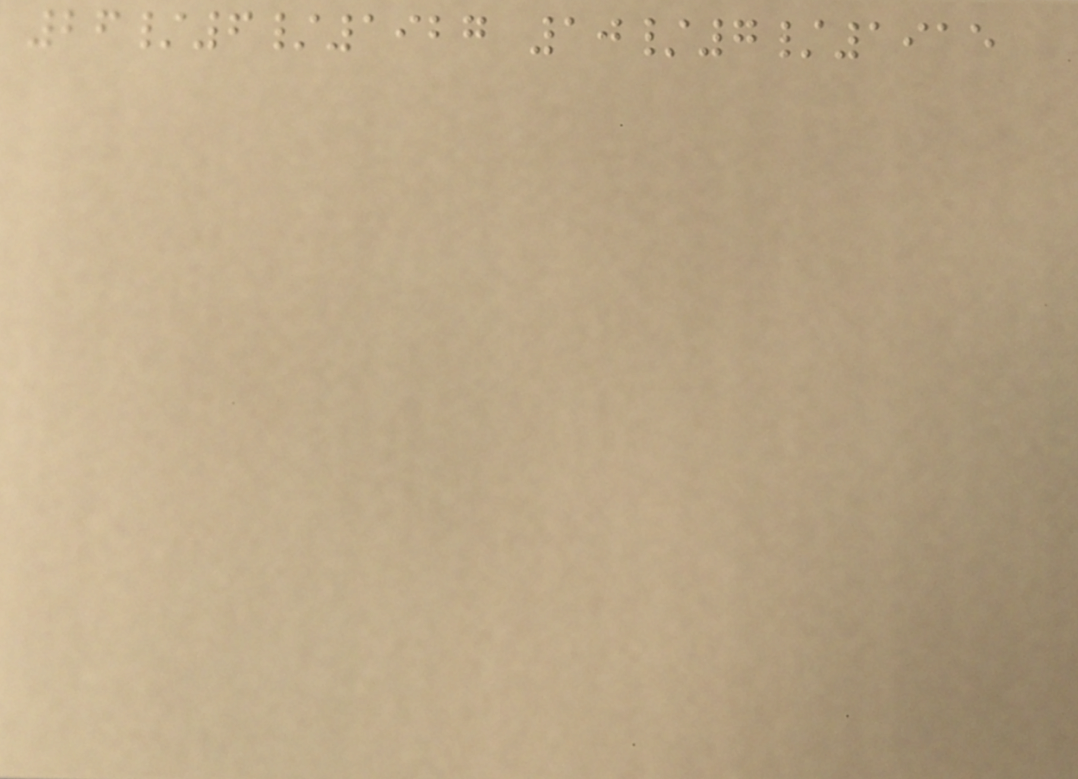26/6/1927 10/7/1915
